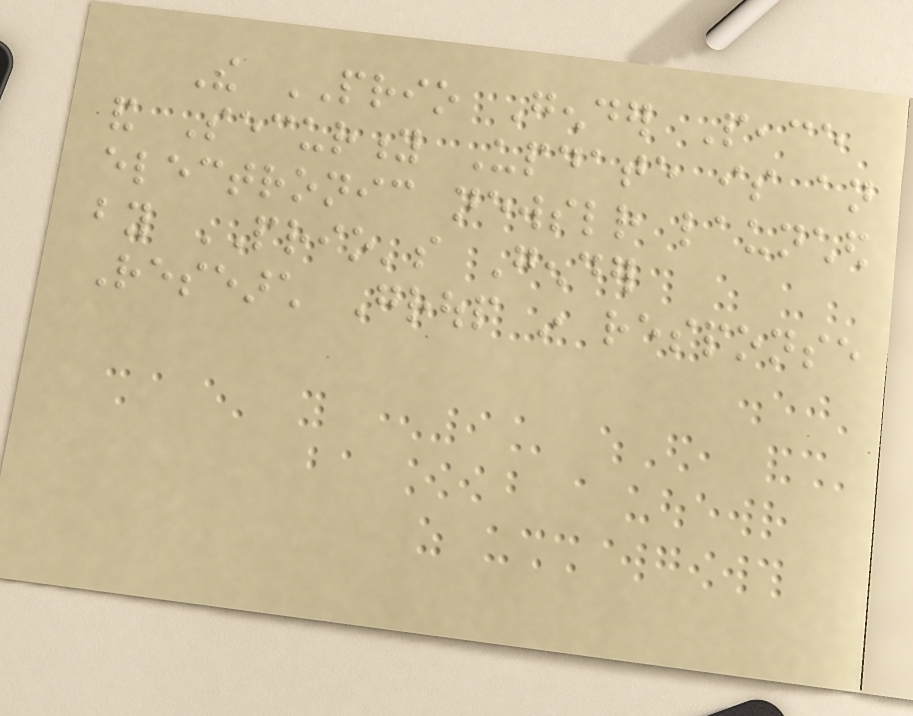The PRIO Gender Peace
and Security Update is an
electronic newsletter launched
by PRIO's Gender
Research Group in response
